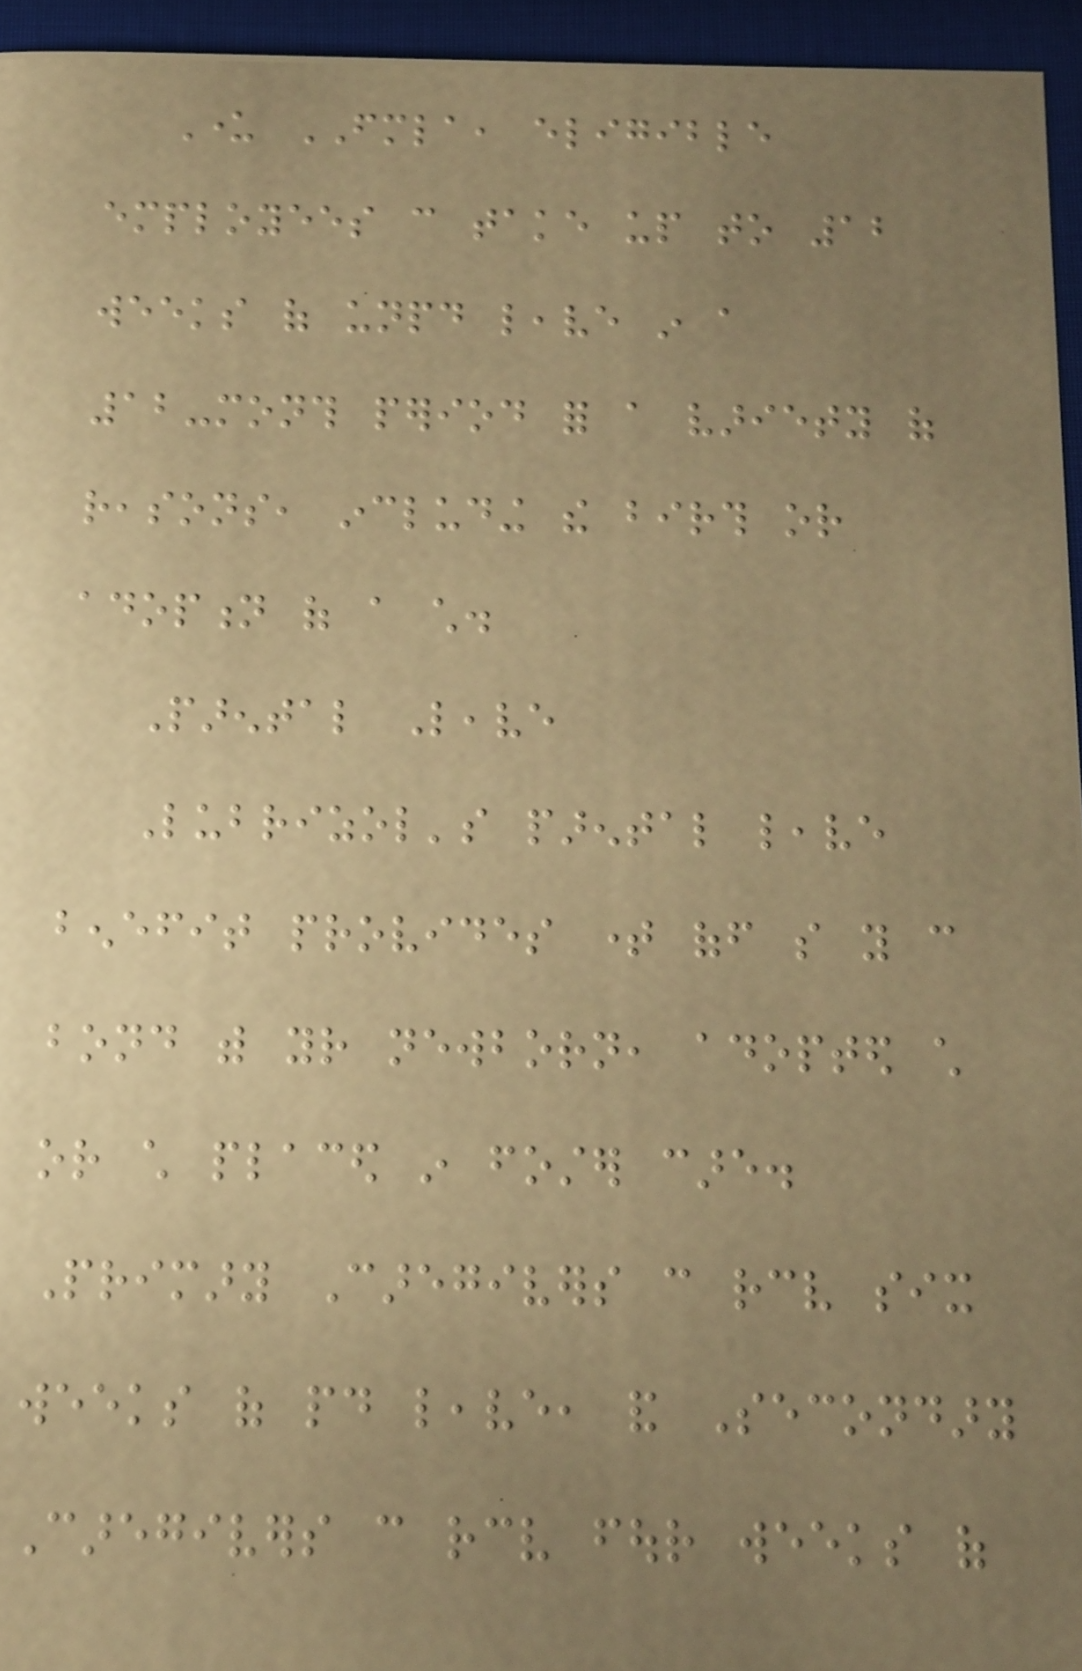Under FMLA, eligible
employees can take up to 12
weeks of unpaid leave in a
12-month period for a variety of
reasons, including the birth or
adoption of a child.
Parental Leave
Lubrizol's parental leave
benefit provides time off so you can
bond with your newborn, adopted child
or child placed in foster care.
Primary Caregivers can receive six
weeks of paid leave, and Secondary
Caregivers can receive four weeks of
